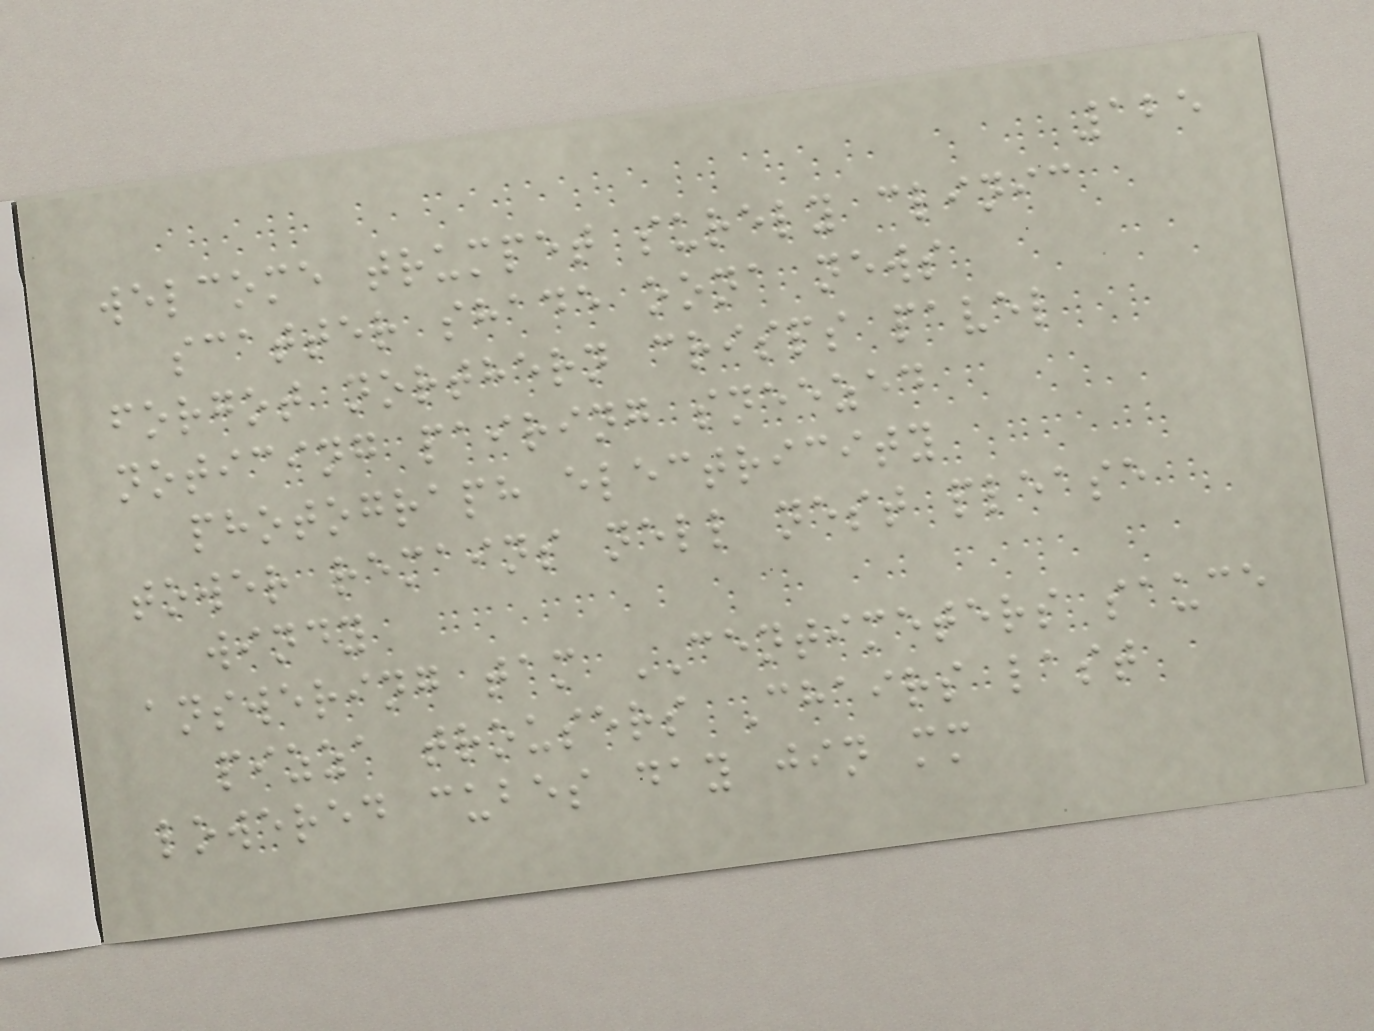125
welcome trumpet surely clinic
scatter shade oona news
forgot northern crisps pavel
noticing pairing sneezed
photograph electricity
tower remains nell nest please
windy
answering tam CENTIMETERS sauce
pizza trousers Chairs last
lowered cubes day jin mm
